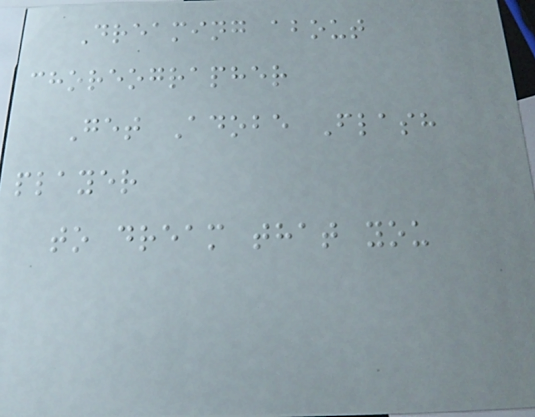Dreaming about
choreographer
Get Adobe Flash
player
to dream that you
